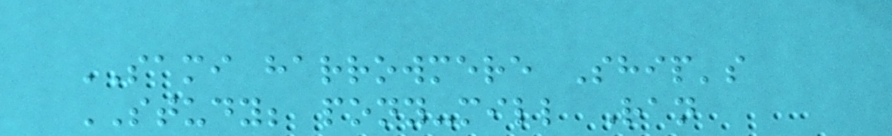SAMI harrowmere Ship's
STUDY; pony-mill Ran
